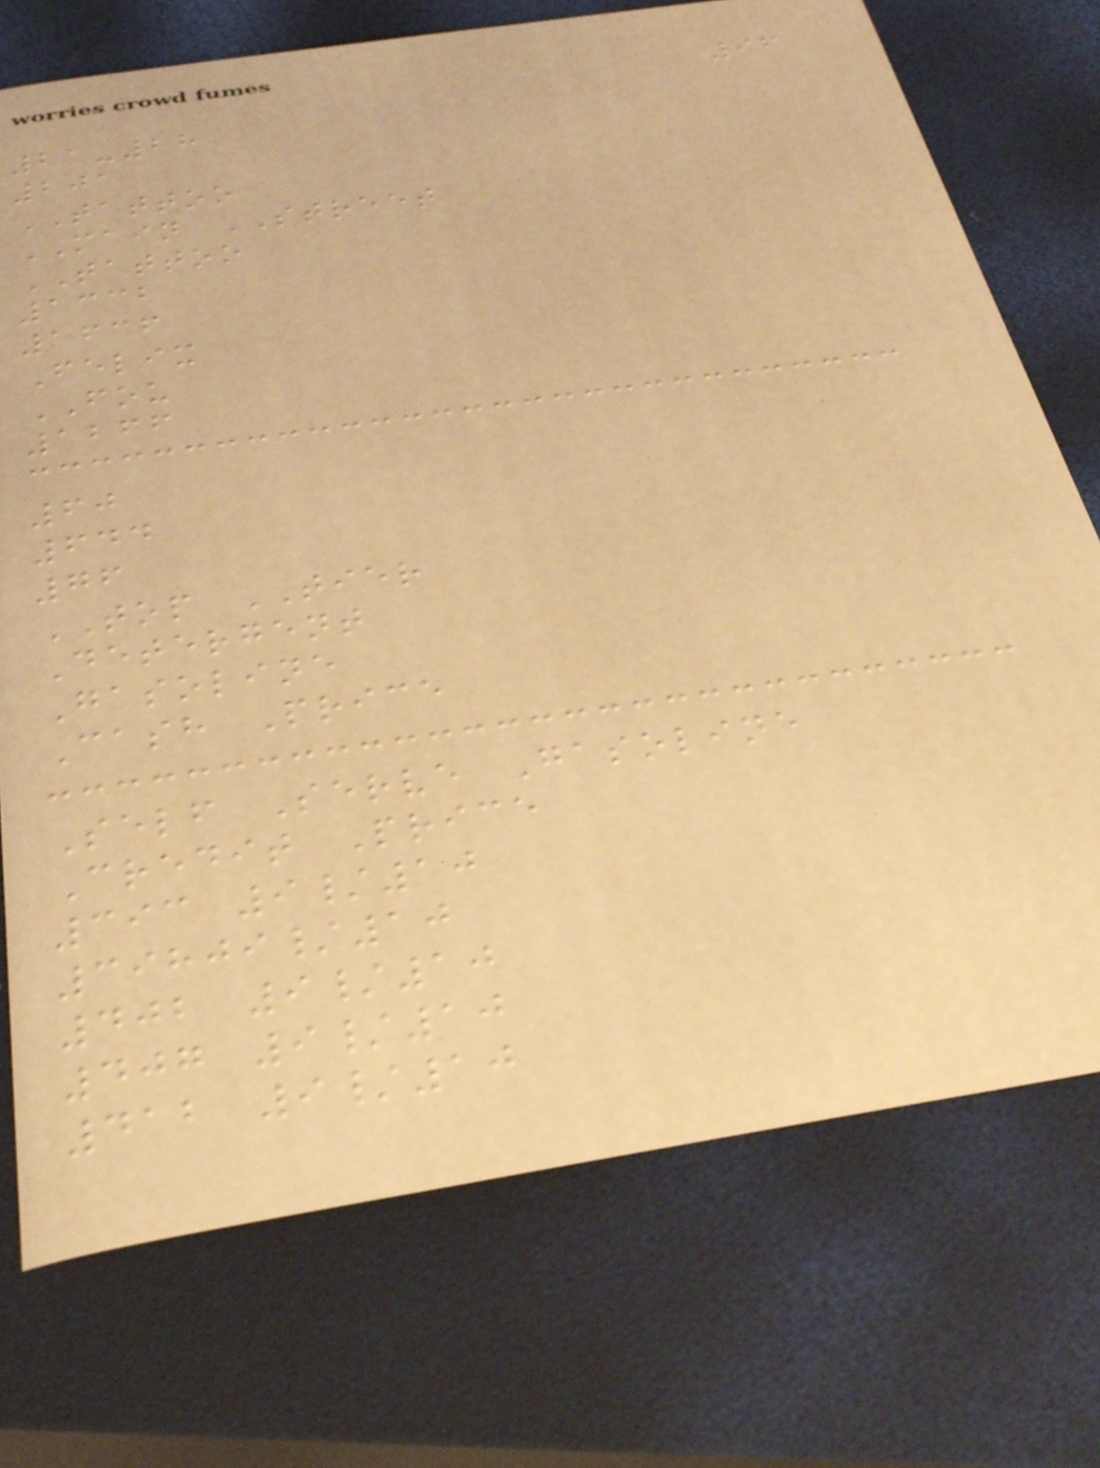96
21-28
201
TATTOO
MAIN STREET
TATTOO
1332
1636
Felix
FOU
1266
60
644
76
TOP TIER
Detergent
Gasoline
Cash Price
Self Serve Gasoline
Credit Price
393 9/10
39809/10
402 9/10
407 9/10
412 9/10
